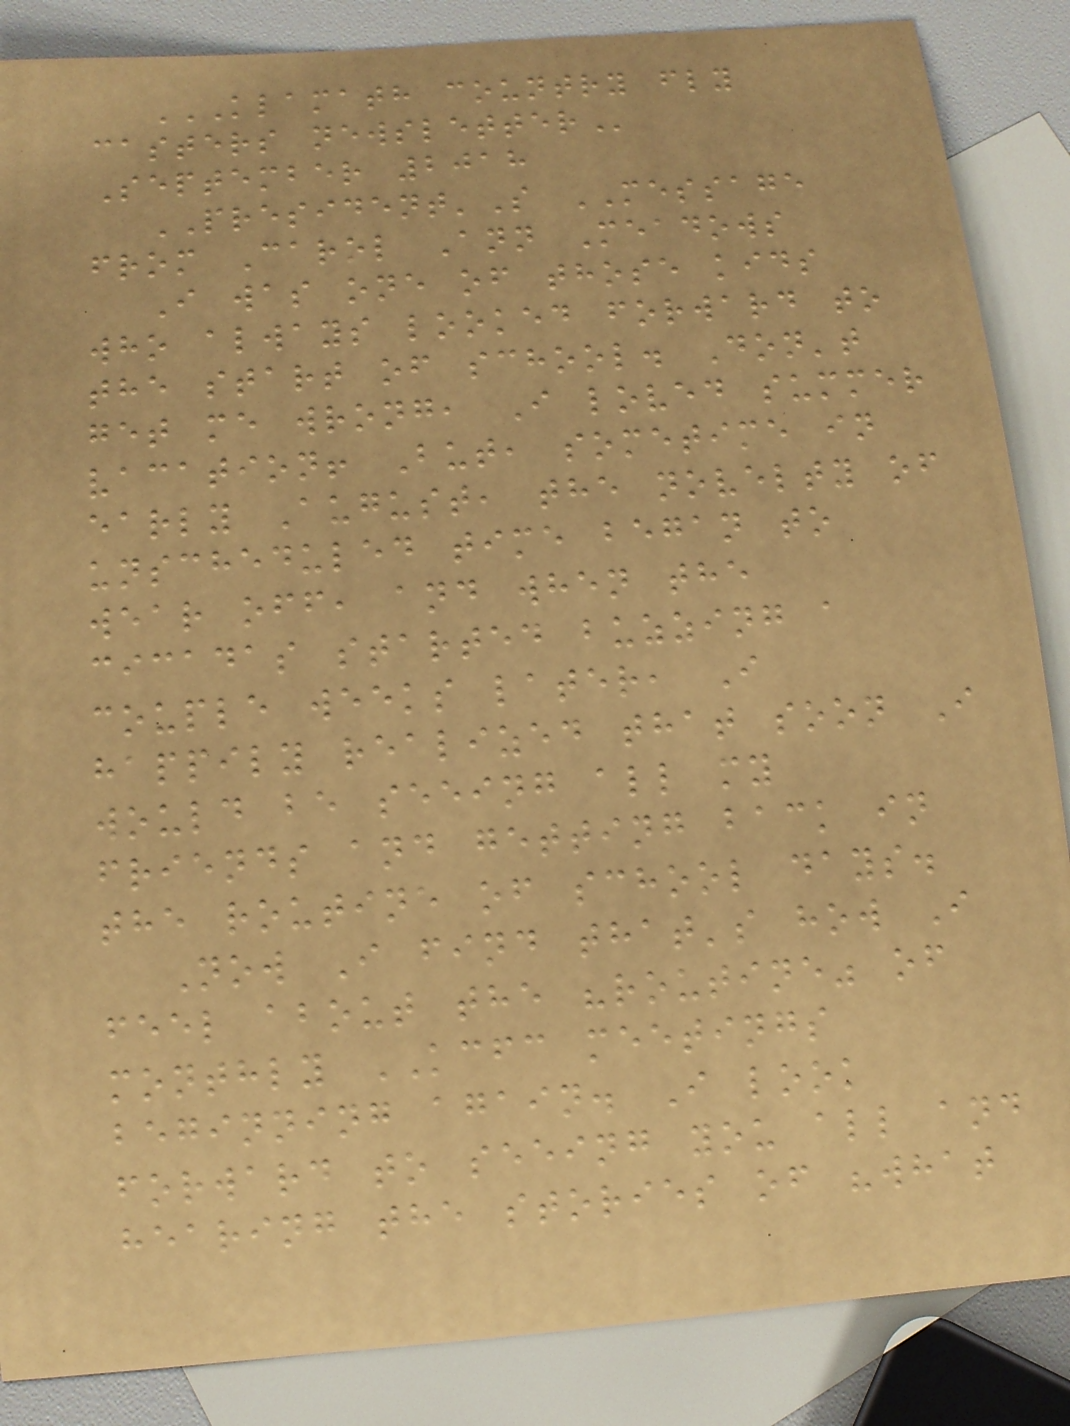KLAMATH COUNTRY FLY
CASTERS NEWSLETTER
September 2018
PRESIDENT'S MESSAGE
from Carol Ann Meadows
I was one of those kids
who always looked forward to
the start of school. Don't
get me wrong, I loved summer
vacation! But, sometime in
early August, the novelty of
unscheduled time began to
wear off, and when the
cicadas started buzzing a
couple weeks later, I
happily realized that soon I
would be seeing all my
friends and getting back in
the routine of school days.
Now I find that's how I
feel about the "routine" of
monthly KCFC meetings
beginning again. I look
forward to seeing you all and
hearing the stories of "what
